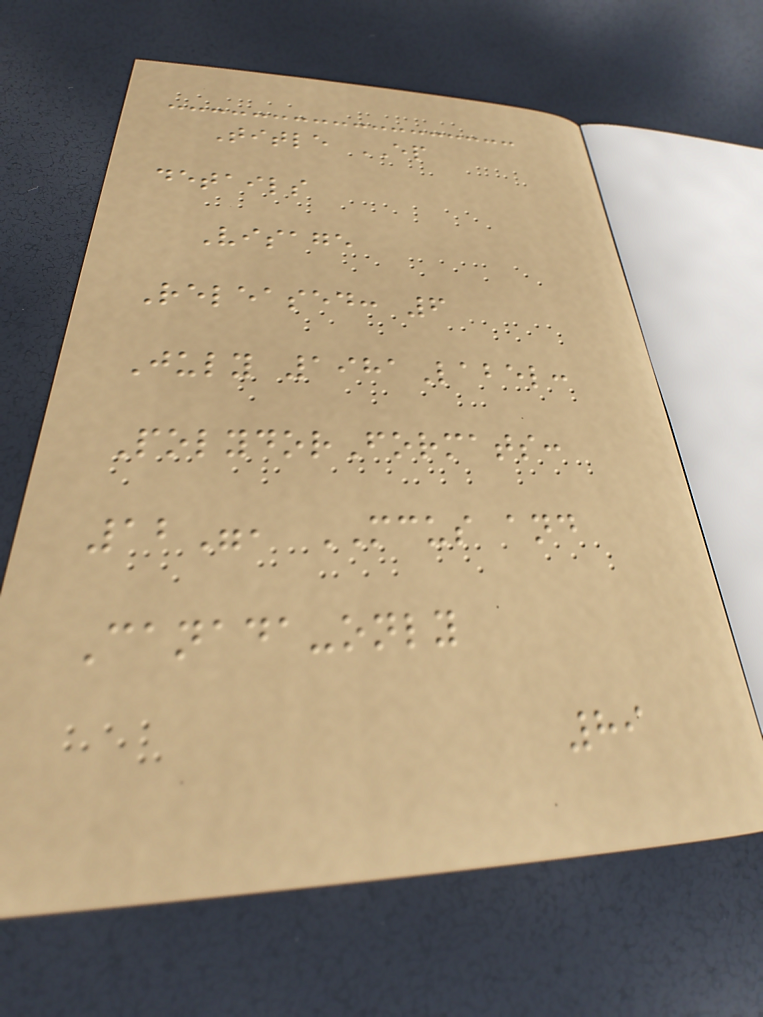Title EP
details
Visage
Released: 6
July 1981Label:
PolydorFormats:
12", MCUS and
Canada-only
89
